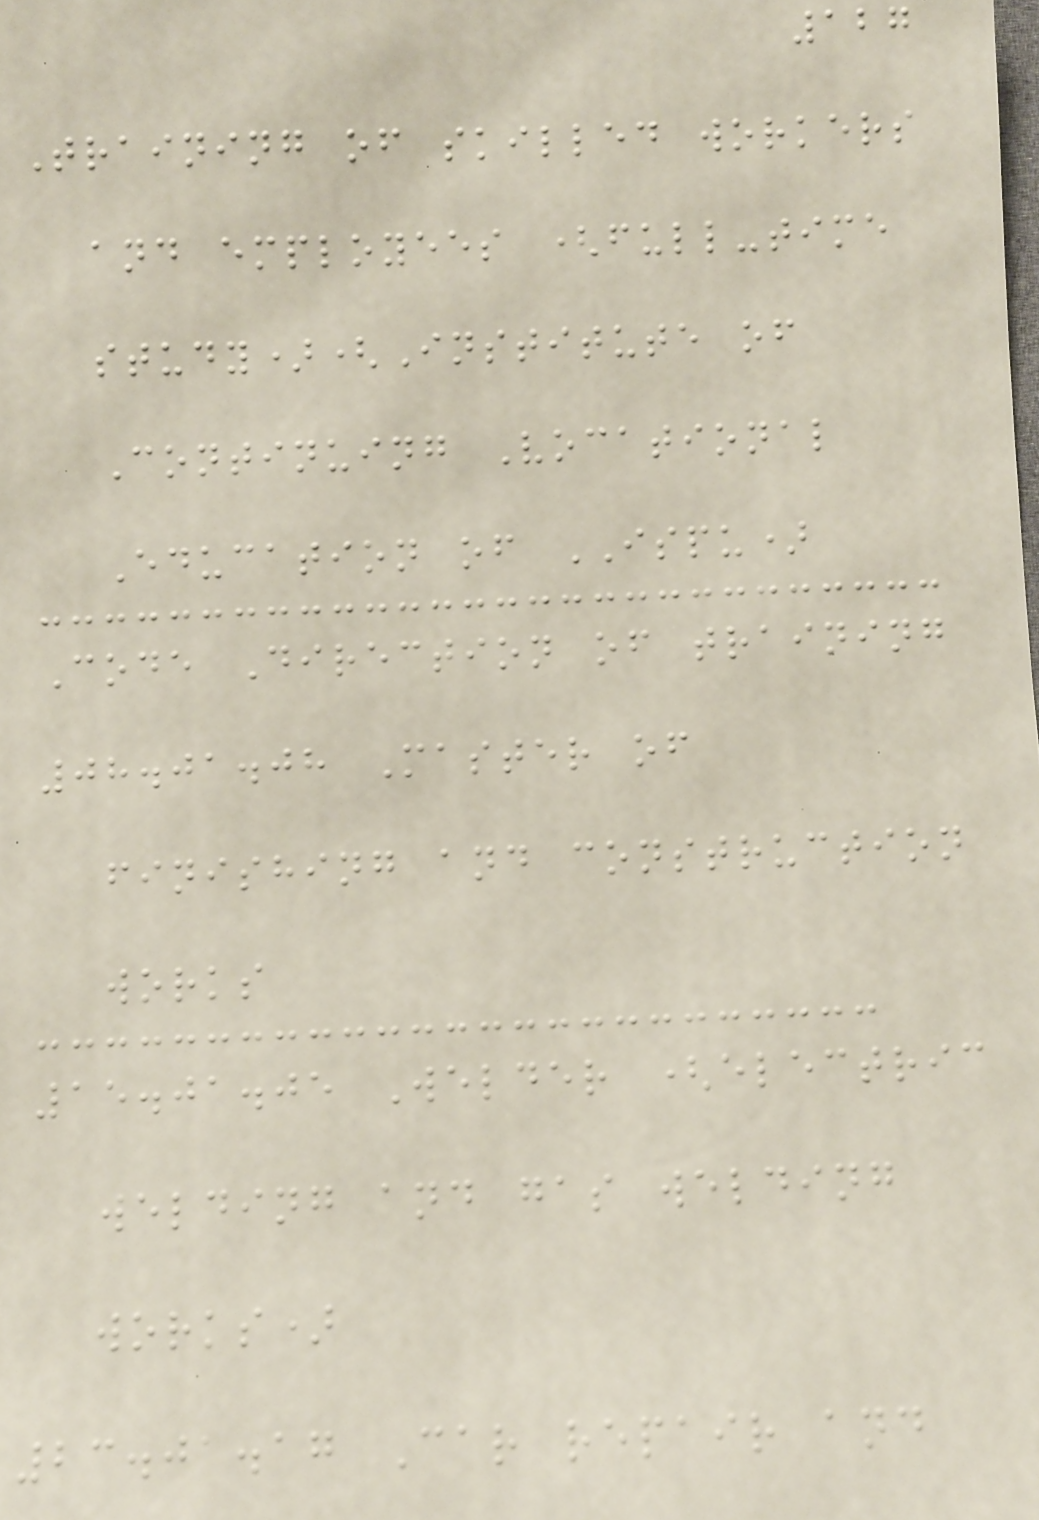127
Training of skilled workers
and employees (full-time
study)(Institute of
Continuing Vocational
Education of ISPU)
Code Direction of training
08.01.08 Master of
finishing and construction
works
15.01.05 Welder (electric
welding and gas welding
works)
23.01.17 Car repair and
